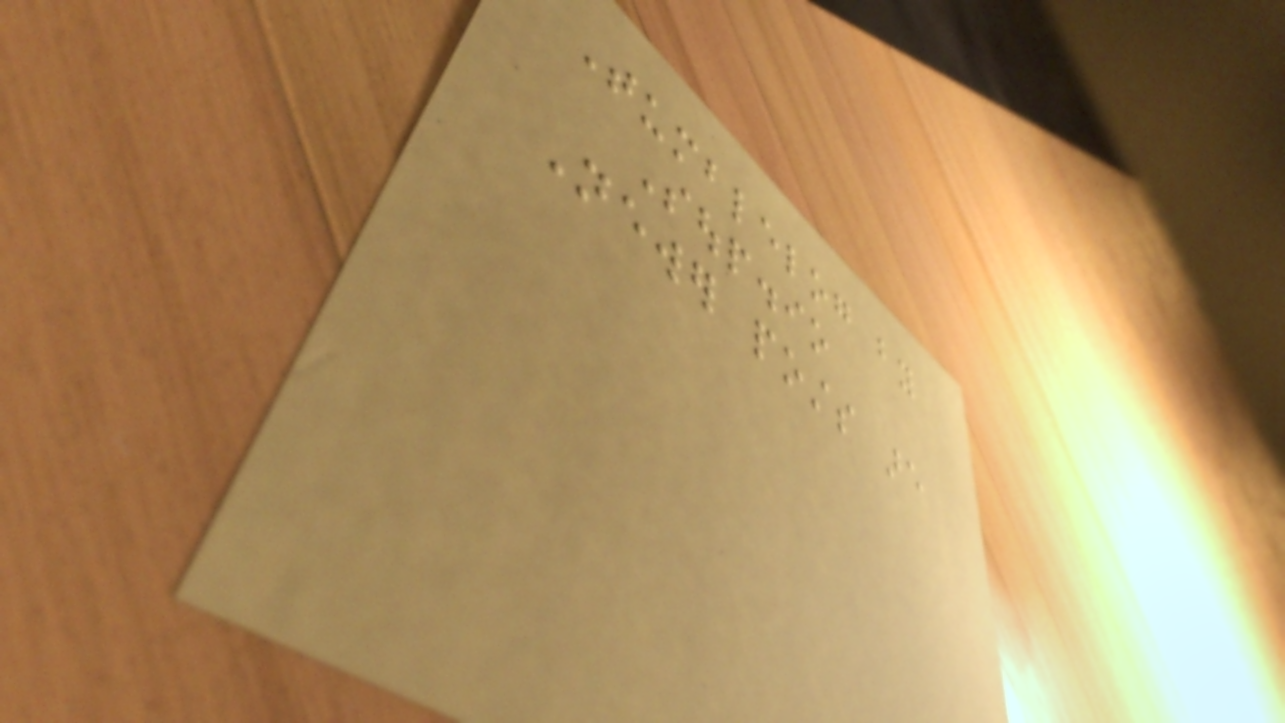Tumblelog by
Soup.io
Newer posts are
